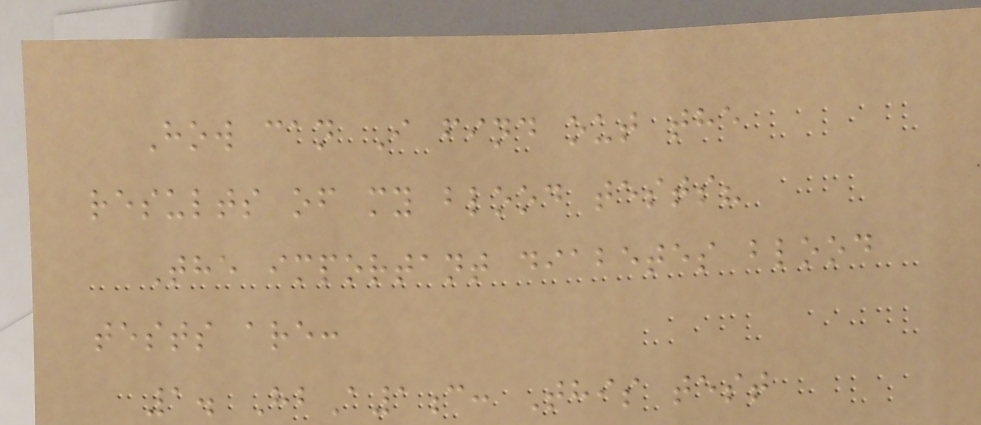How can I find out the
results of my blood tests?
The important diabetes blood
tests are:
1. HbA1c: This test
